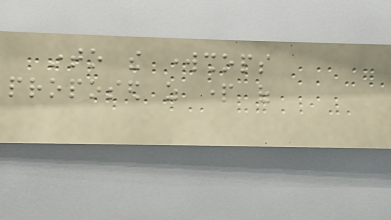into the workshops
proposed as part of
